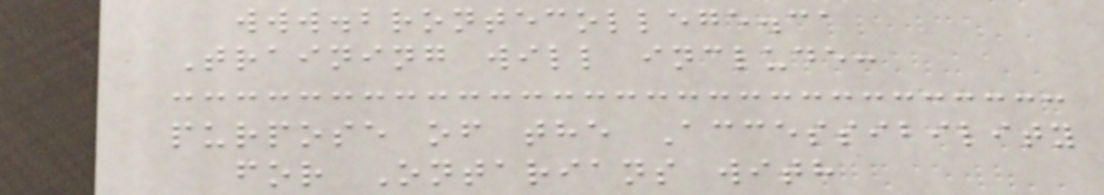www.brontecollege.ca
Training will include:
purpose of the Accessibility
for Ontarians with
